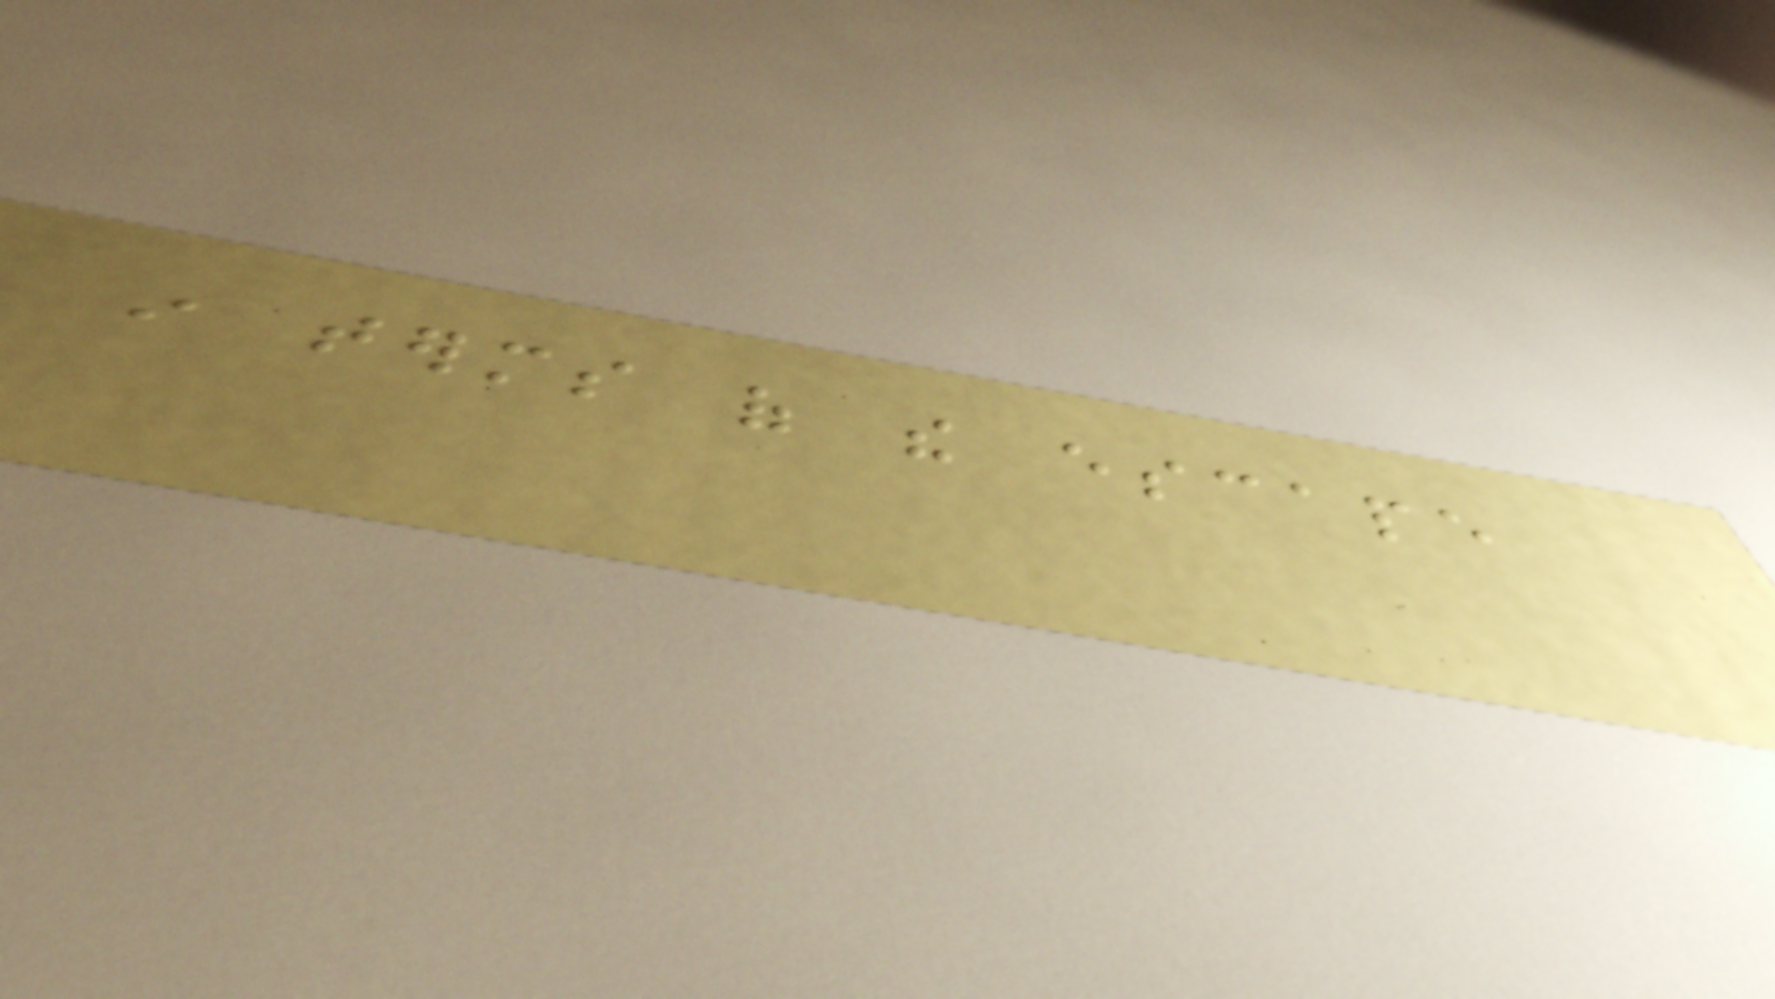in terms of the escape
